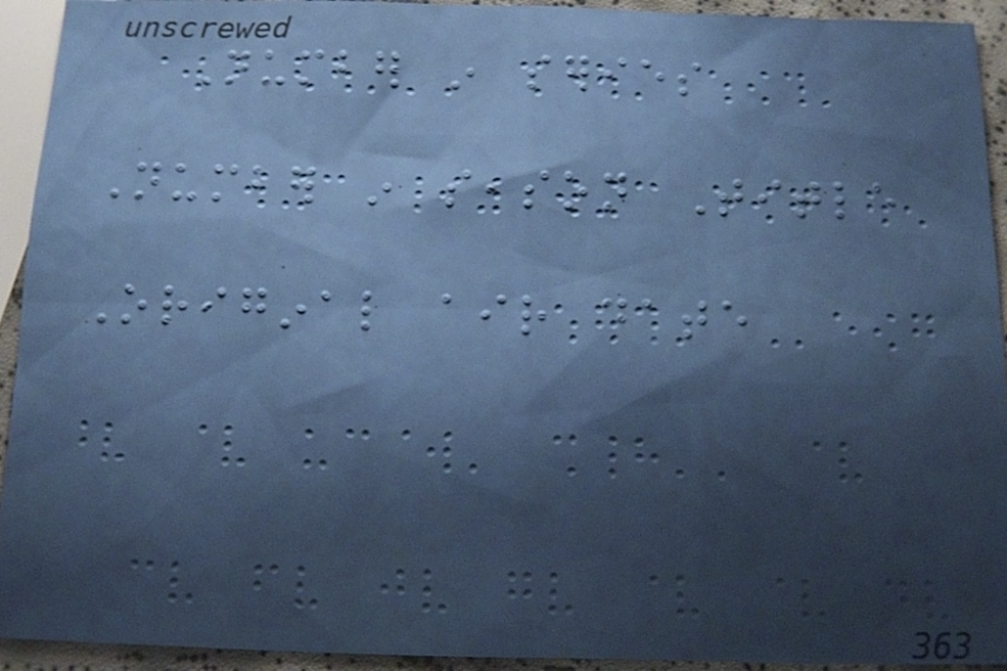Number in series
Number in season Title
Original air date
